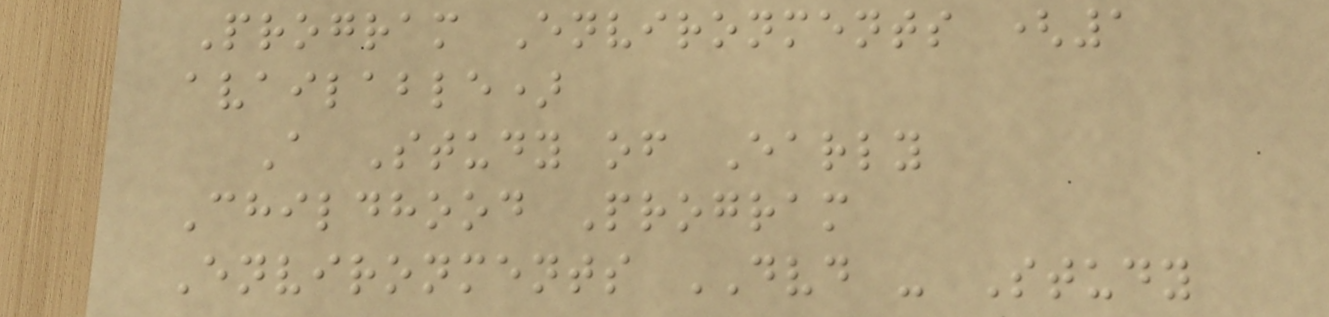Program Environments (1
available)
A Study of Early
Childhood Program
Environments DVD - Study
